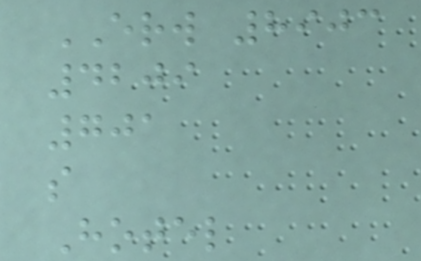ERW 8903
4209
701
s
Hotel
